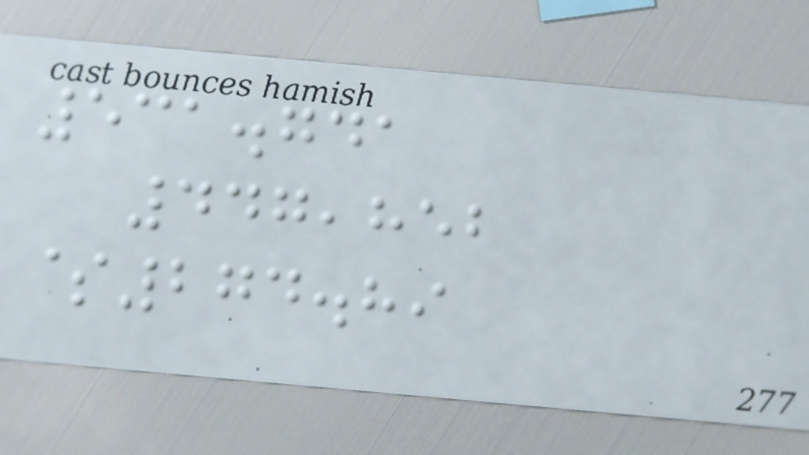531.741
447,852
$274.89
